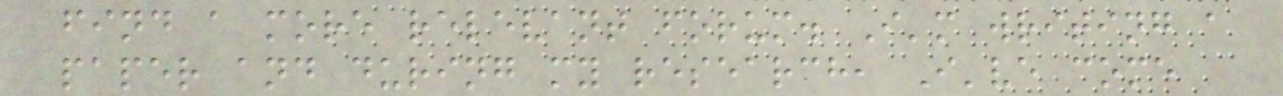find a more relevant forum. I'm writing a
paper and during my research, I've come
